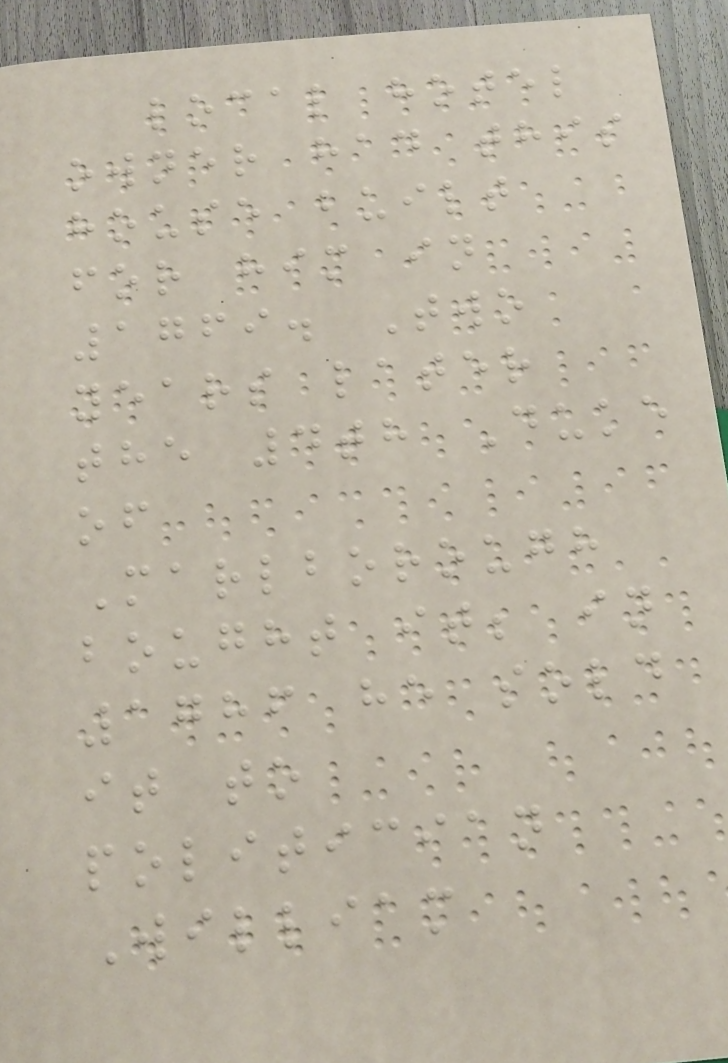local hotel
owner had this
house built
for him in
1769. Two
years later
the 4th Duke
of
Marlborough
bought it; in
1786 he sold
it to
politician
William
